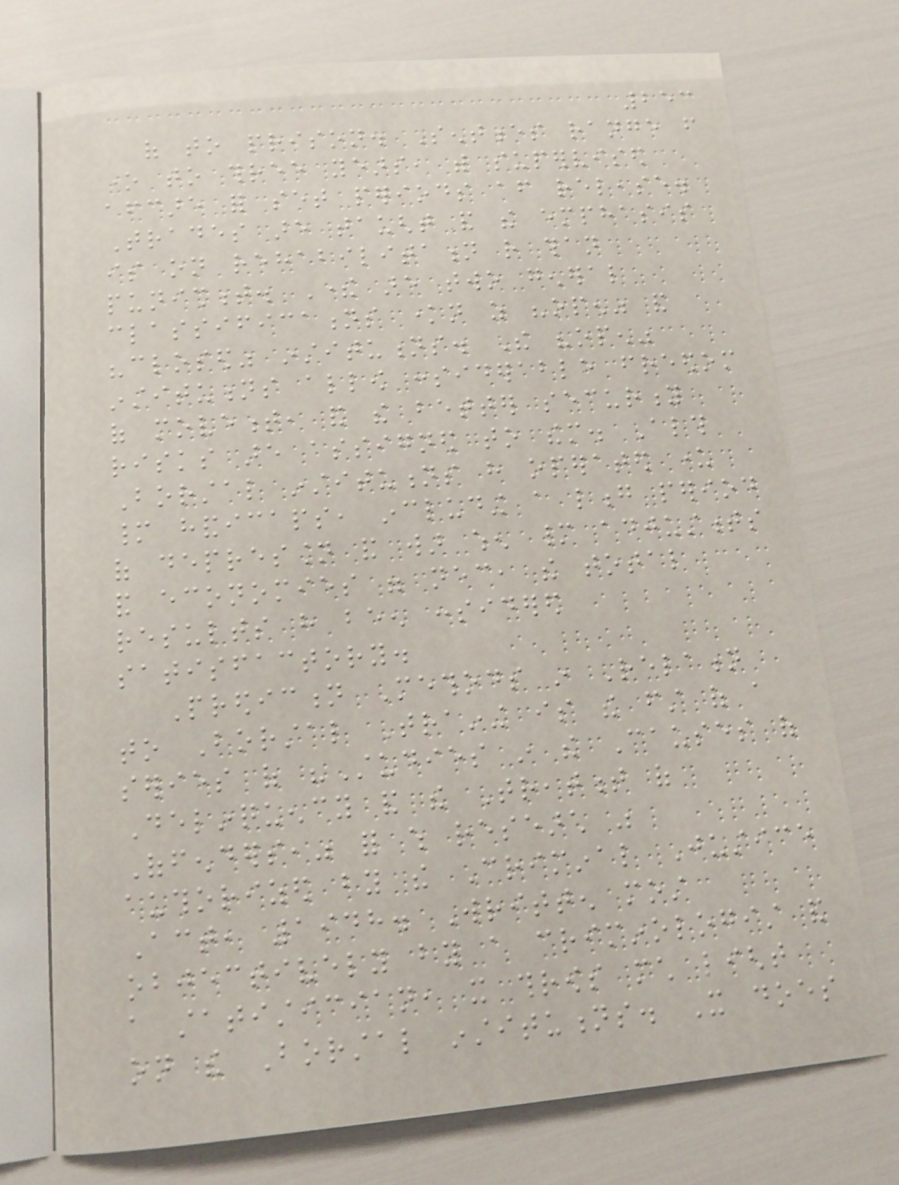253
of to prison. Sentences range from
one to three years, with supervised
aftercare for set periods after release.
Trades are taught and the emphasis
is on rehabilitation rather than
punishment. There are two general
classifications known as "open" and
"closed" institutions. The "open"
institutions allow considerable freedom
of movement, and the better security
risks are assigned to them. Although
Borstal institutions have operated under
many handicaps, including a long period
of depression and war when many adjustments
and economies were necessary, the total
results have been considered
satisfactory.
Prediction Methods in Relation
to Borstal Training is the first of a
series of "Studies in the Causes of
Delinquency and the Treatment of
Offenders," for which research was
authorized by the Criminal Justice
Act, 1948. Written most
objectively by a criminologist and
a statistician, it throws much light
on the Borstal institutions. It does
